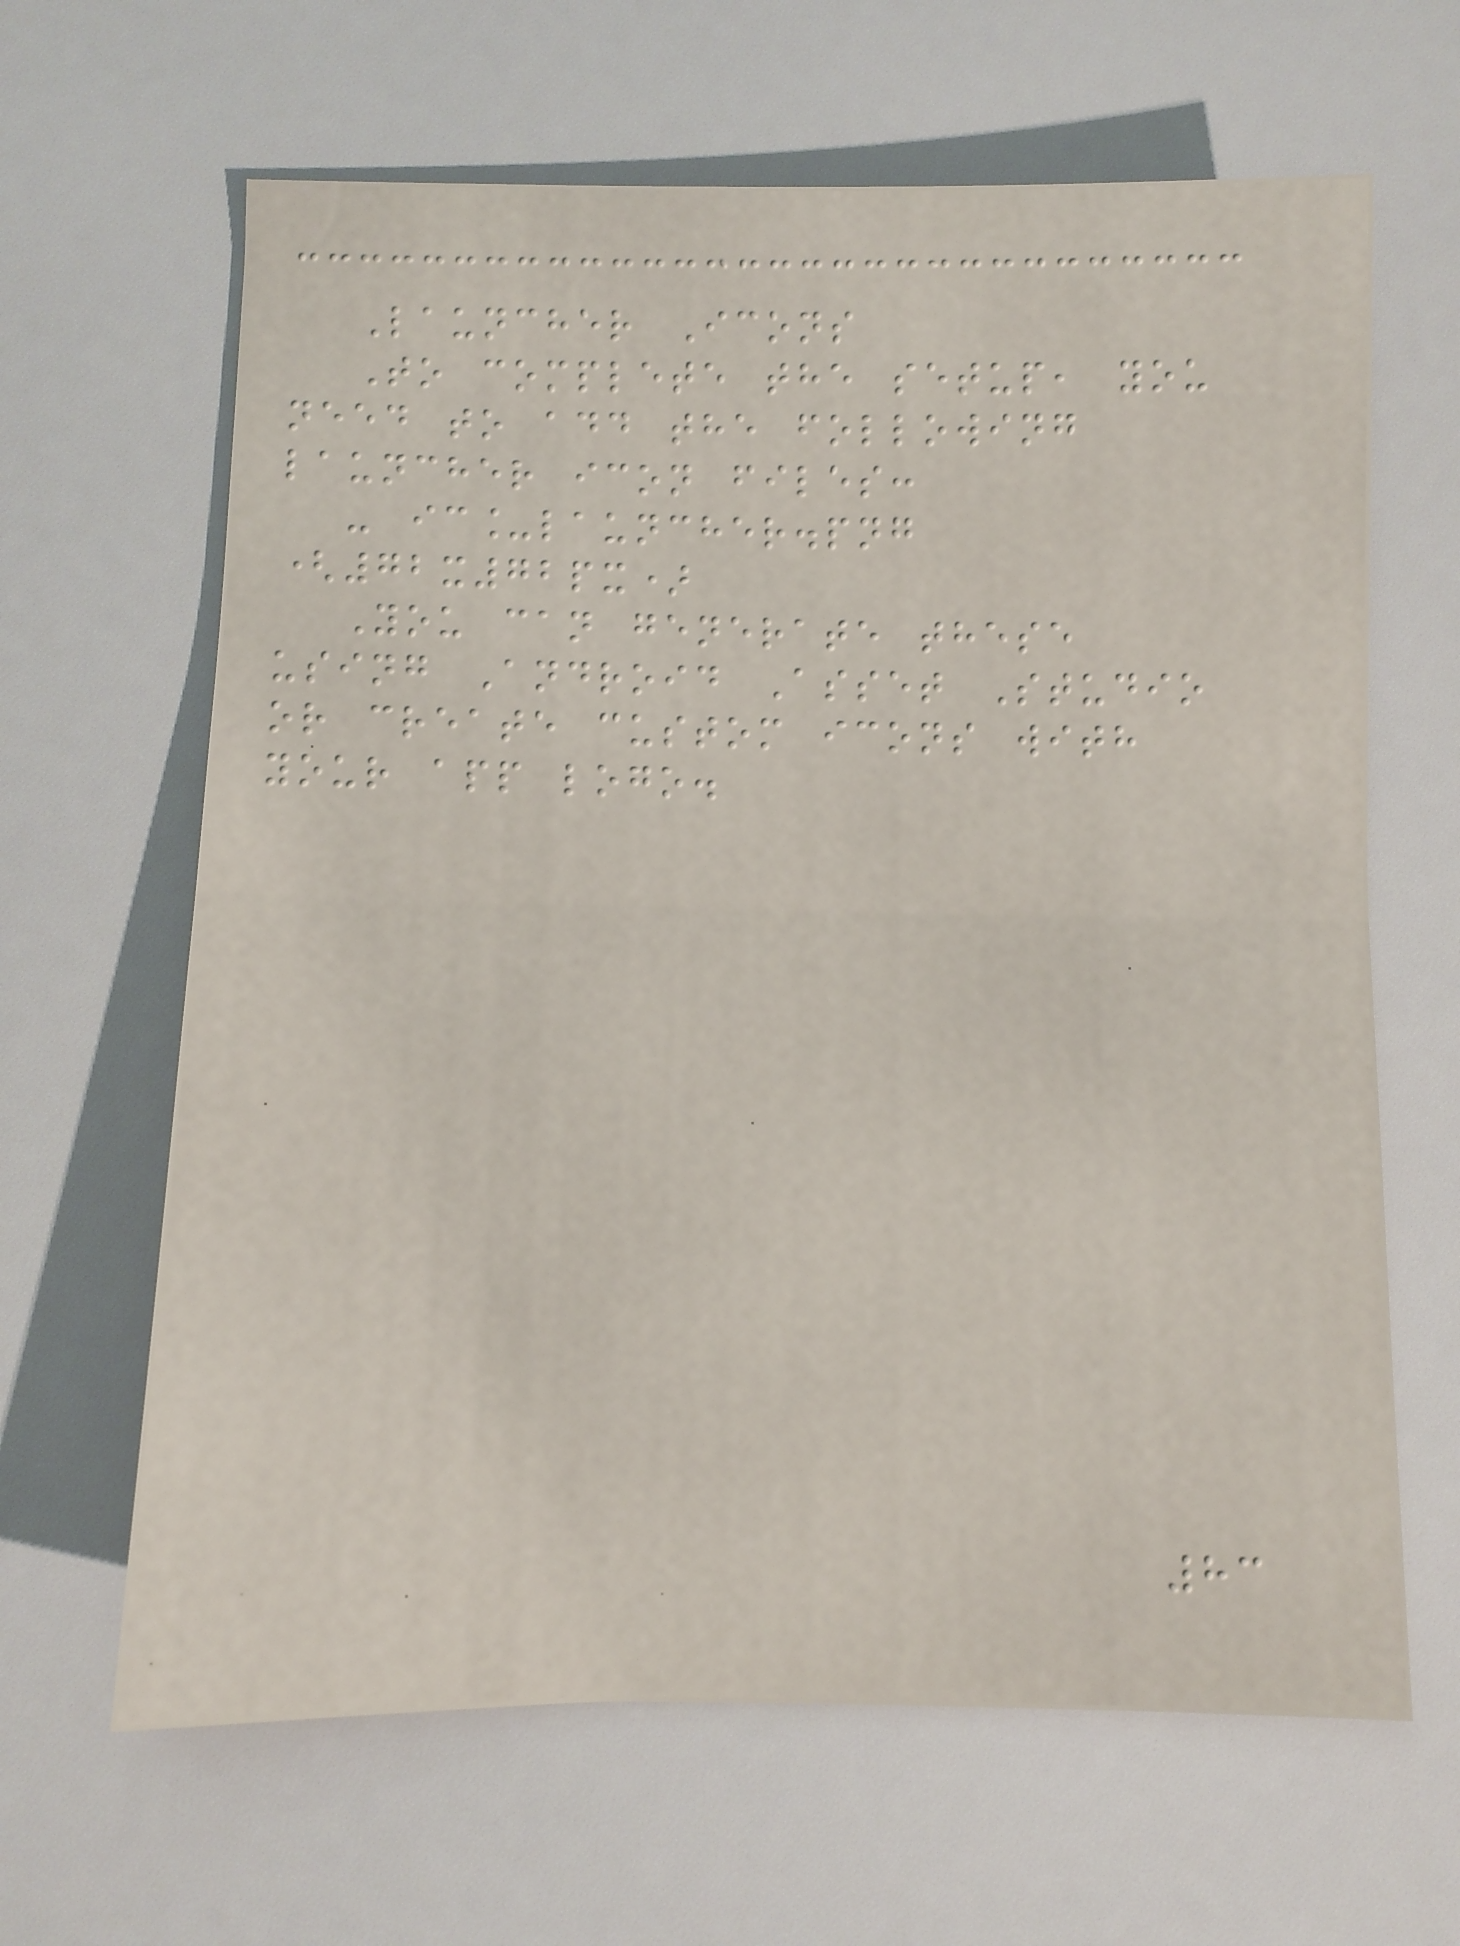Launcher Icons
To complete the setup, you
need to add the following
launcher icon files:
- ic_launcher.png
(72x72px)
You can generate these
using Android Asset Studio
or create custom icons with
your app logo.
83
